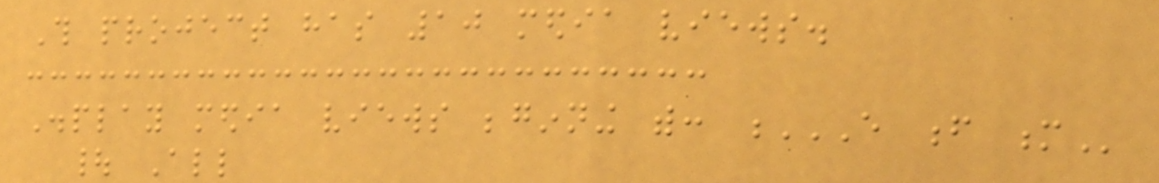This project has 10 media views.
Display media views beginning with: E F M
| All
